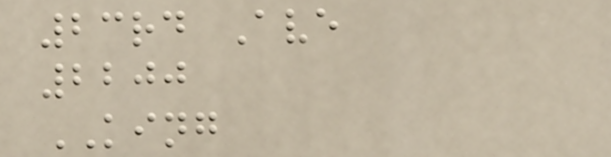23rd Ave
2200
KING
